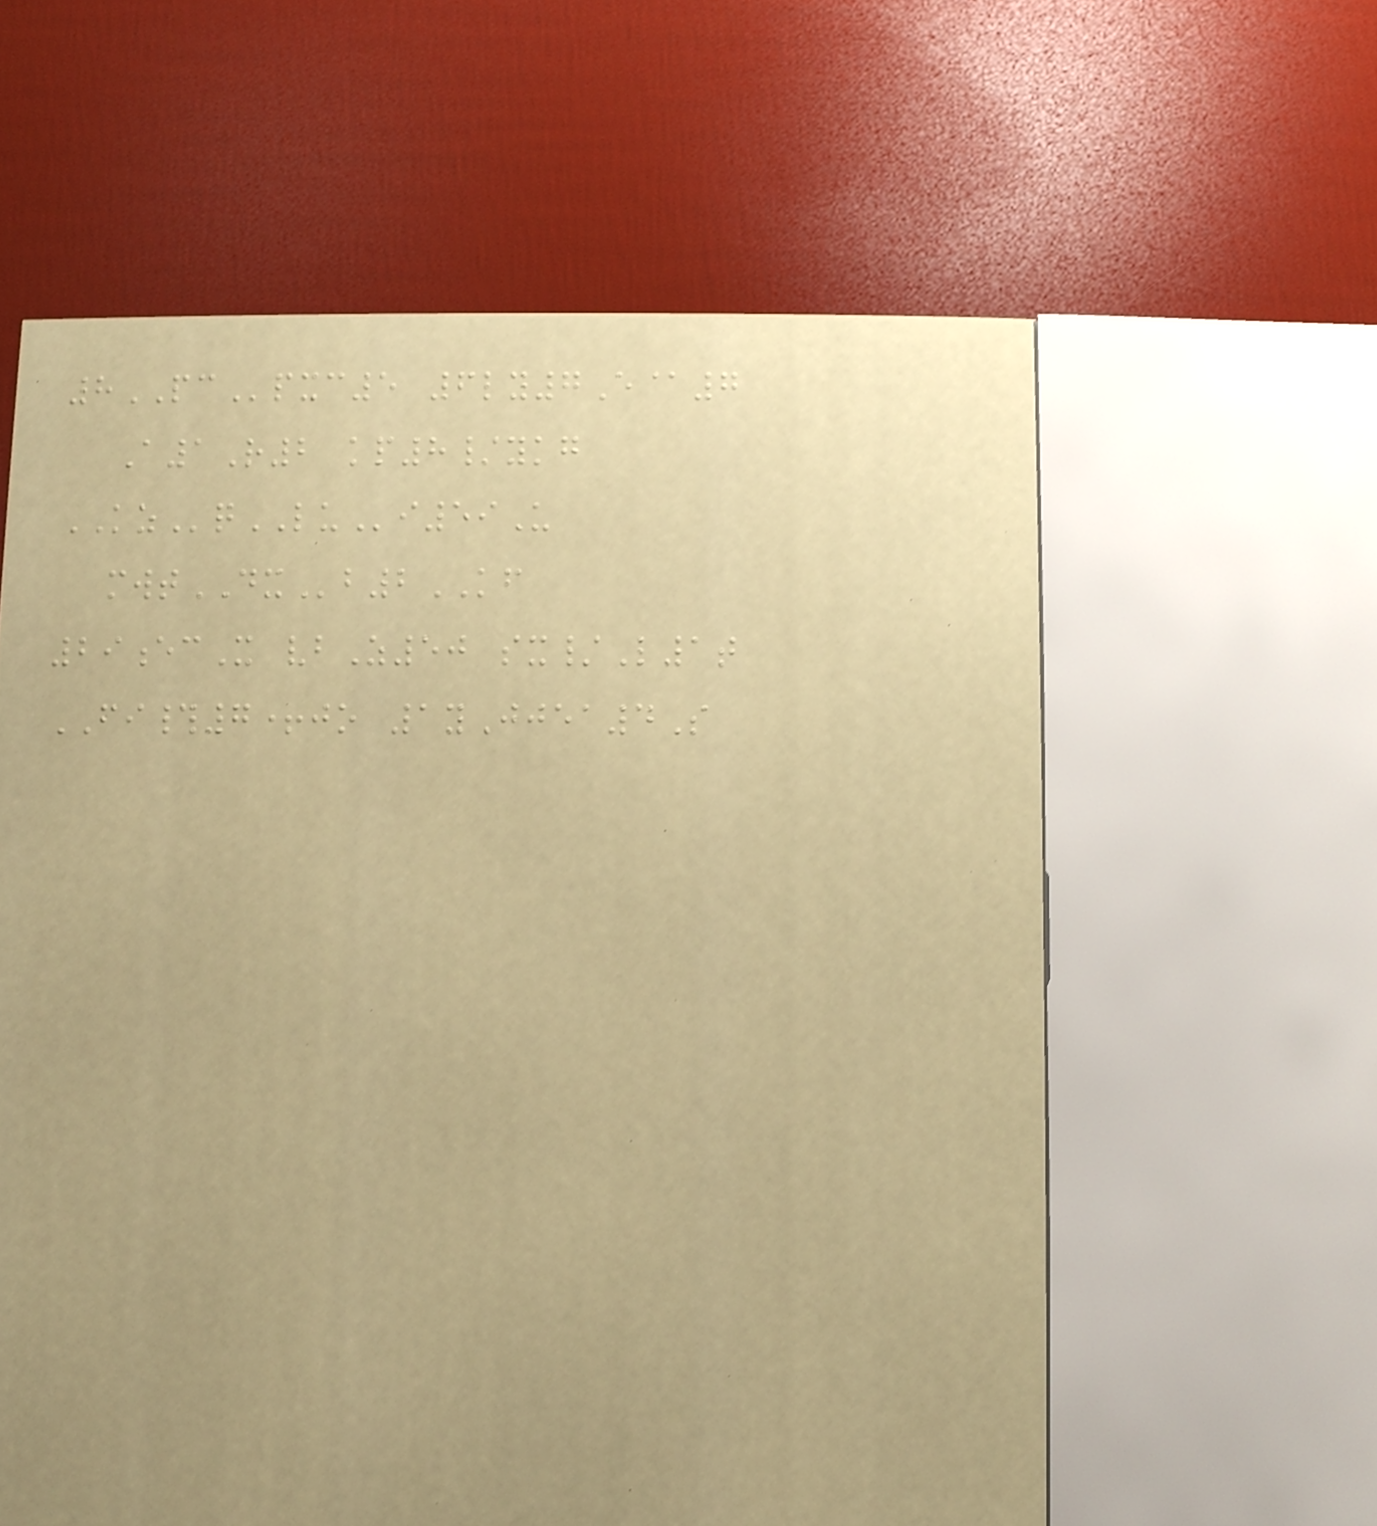8PCpxc5 6ly7E@7
A1R2 kp8/ykg
KZqLUi59U
mwtDXb2KF
29ecX vbZ50 sx/L1t
FI#7+jo 1yJjea4S
